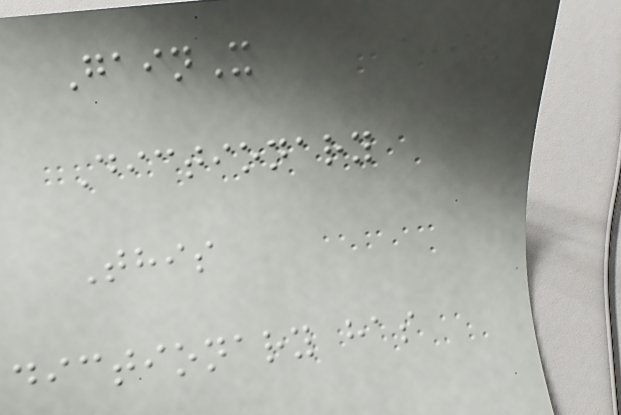GainX
Dictionary
This
dictionary has
